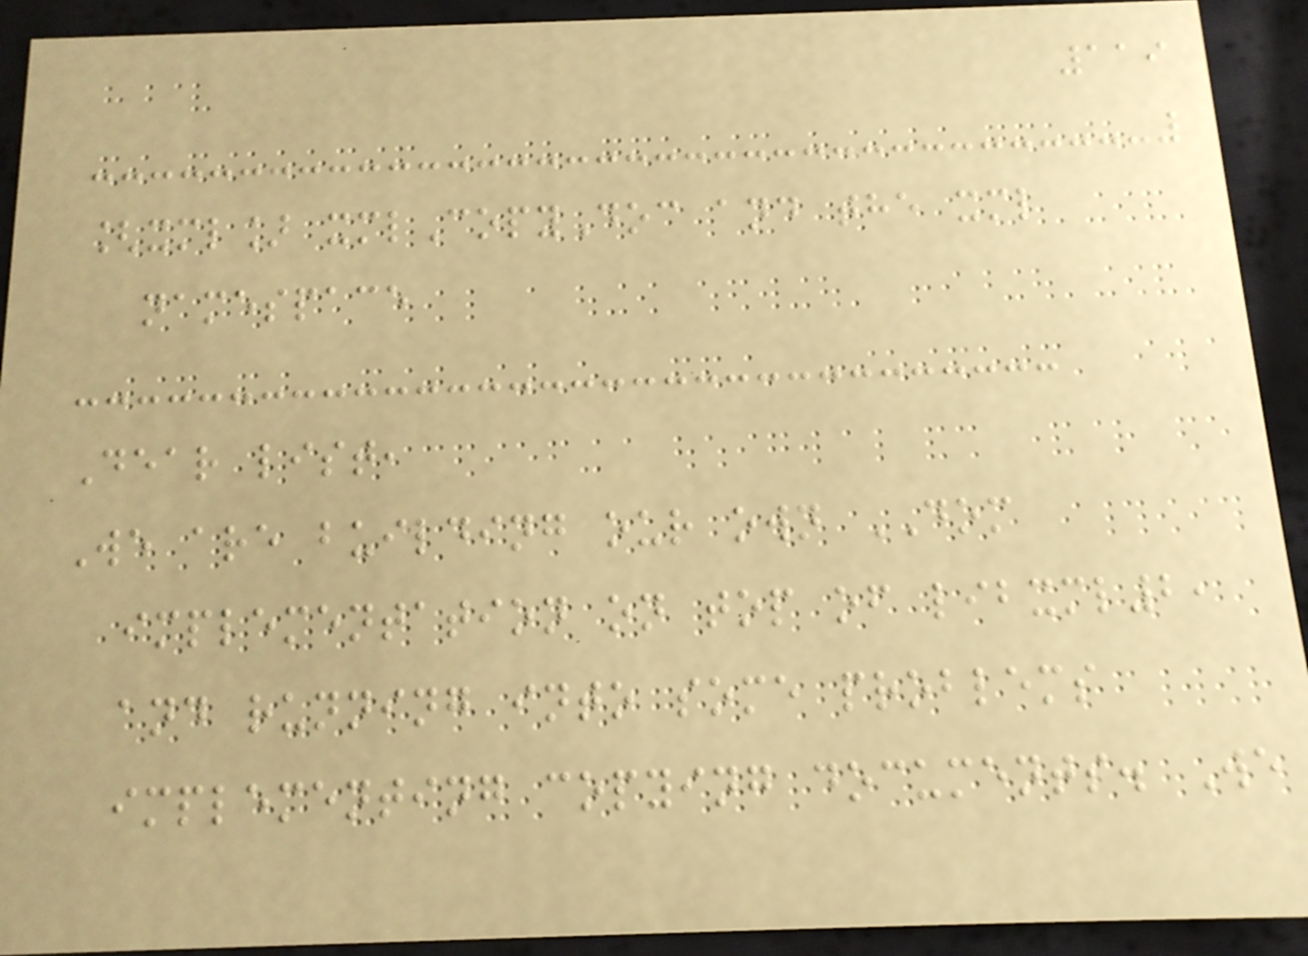119
[xml] xmlCopyDoc and the xml
namespace
Dear list,
We are building our own DOM
implementation on top of libxml2,
and running into some problems
implementing copying documents. We
